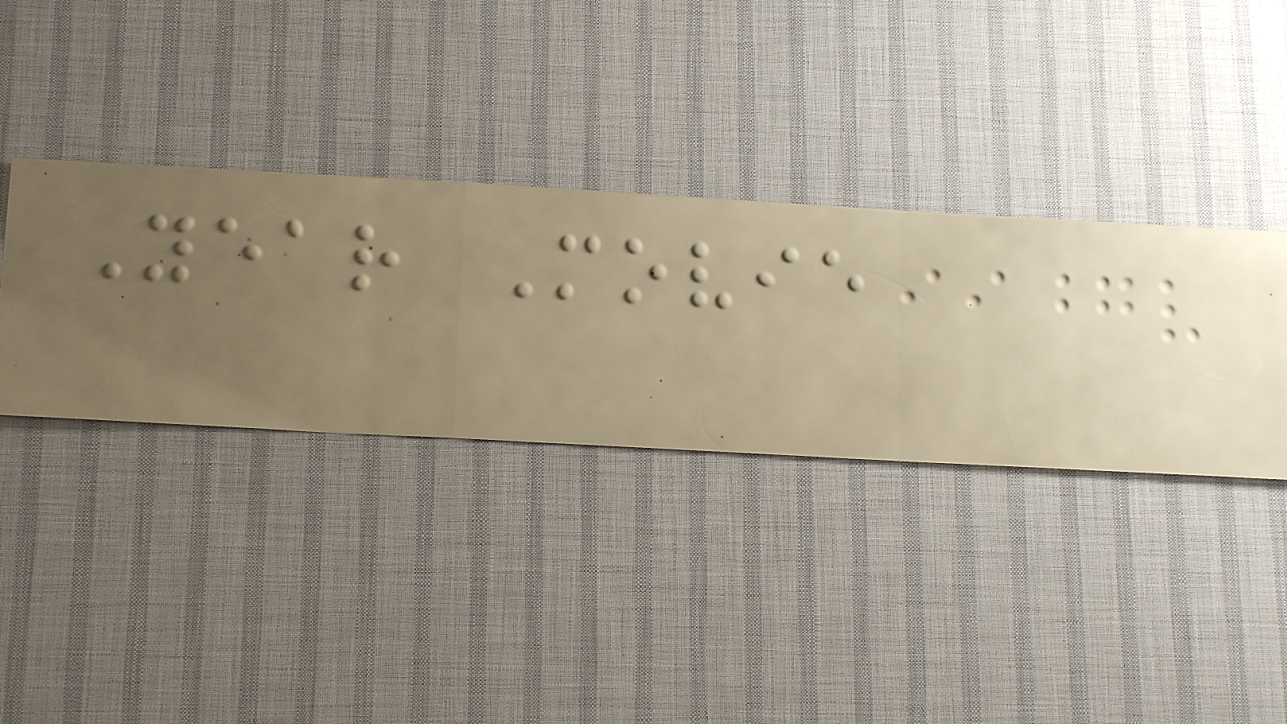Year Movie
